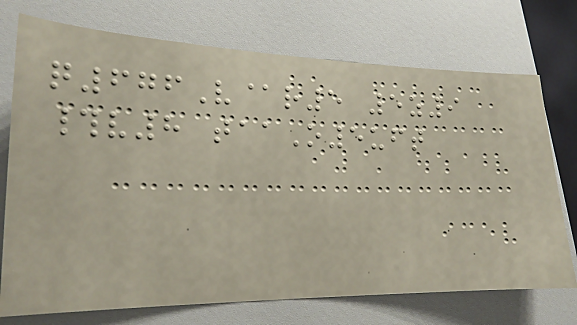q676V@r5 5z9
#v8 taaO5uft
